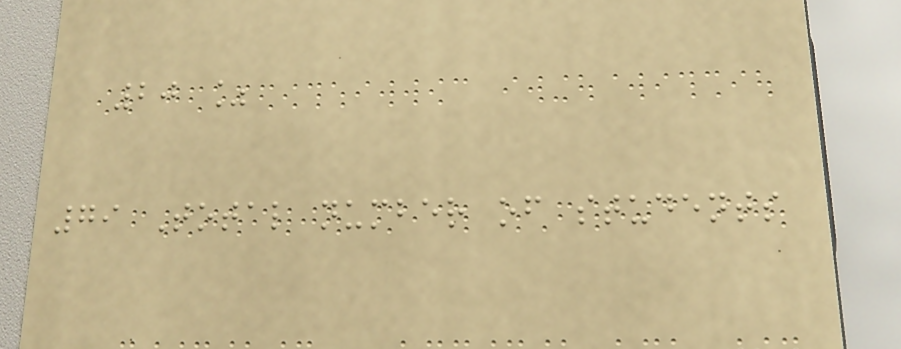20 %
79 Total number of students
